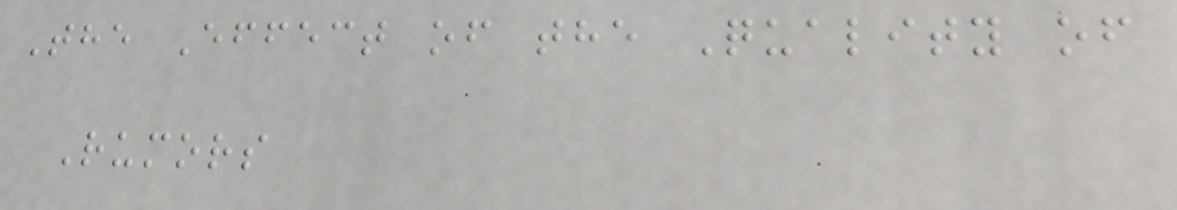The Effect of the Quality of
Rumors
